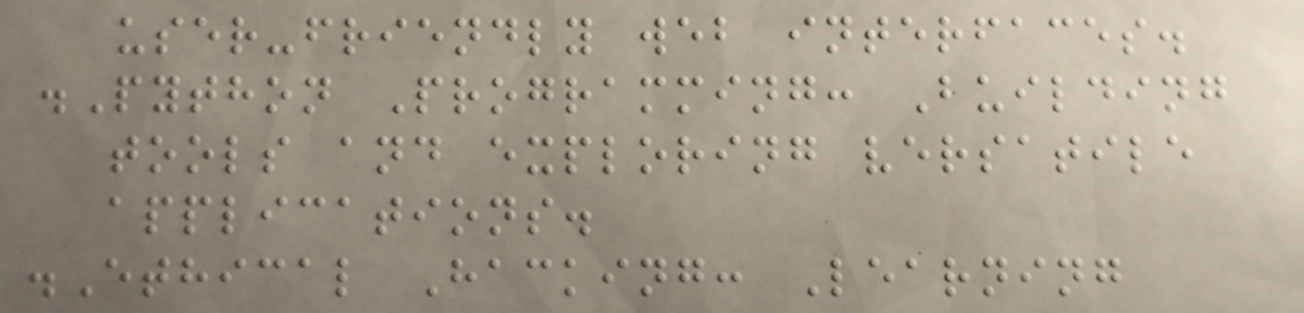user-friendly web interfaces.
.Python Programming: Building
tools and exploring versatile
applications.
.Ethical Hacking: Learning
